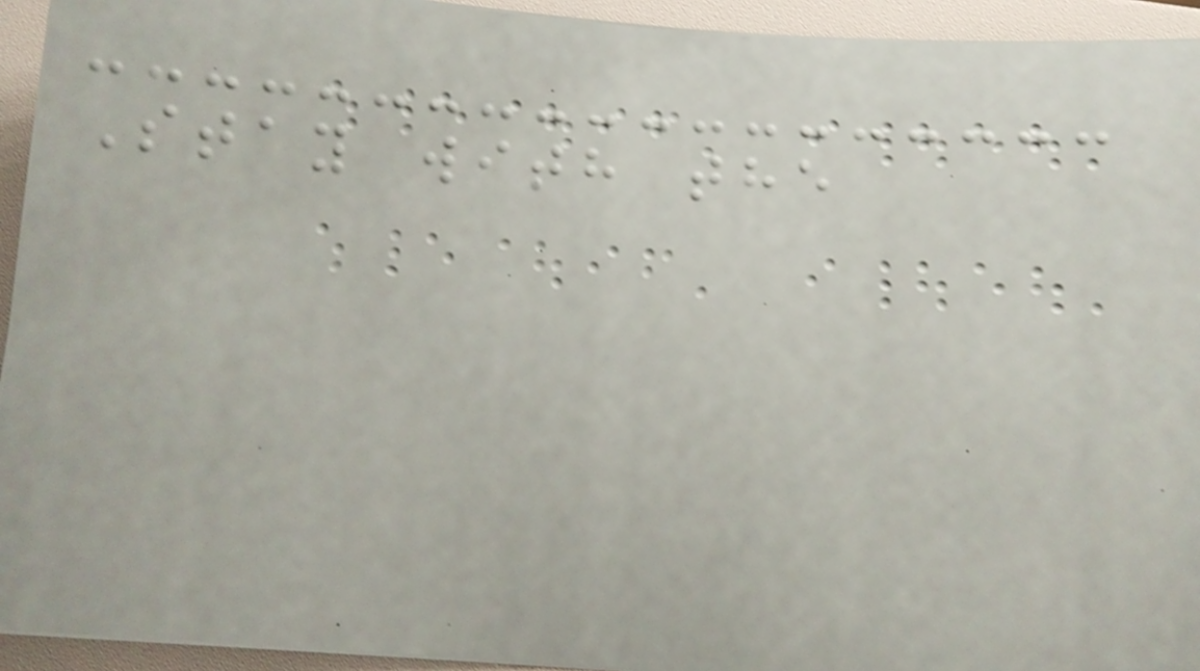Stay with the
